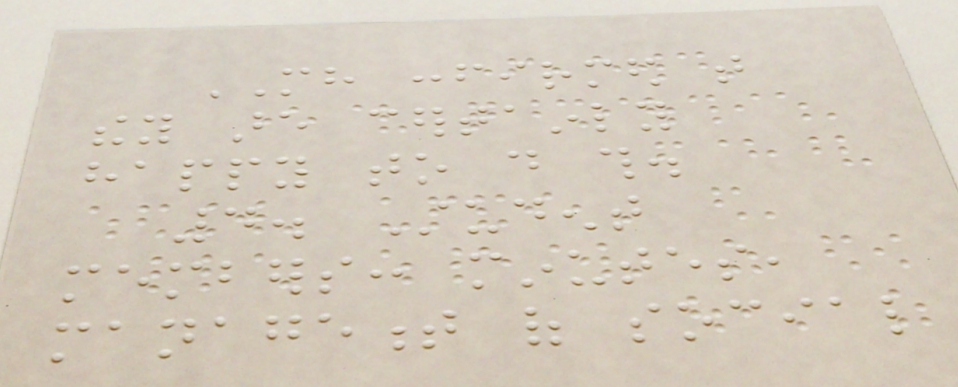MH confirmed that
they are certainly
happy to do this.
4. Student
members: minutes,
management of social
